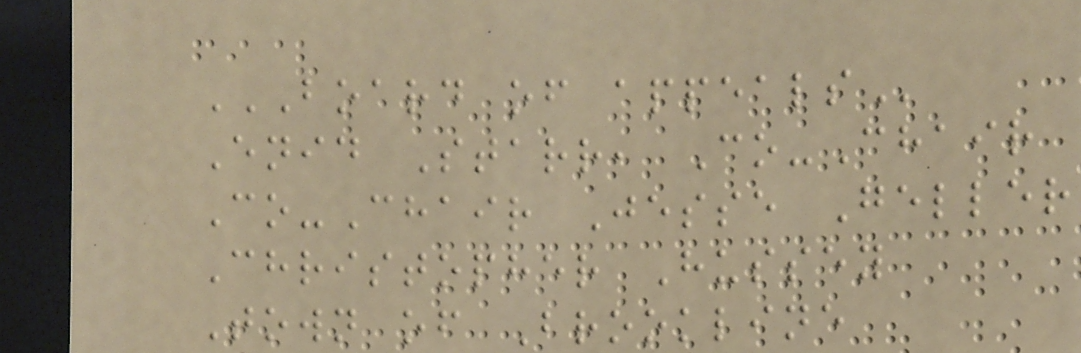BOARD OF APPEALS
Enid Starr, Co-Chair
Co-Chair Jesse Geller
Christopher Hussey
Town of Brookline
